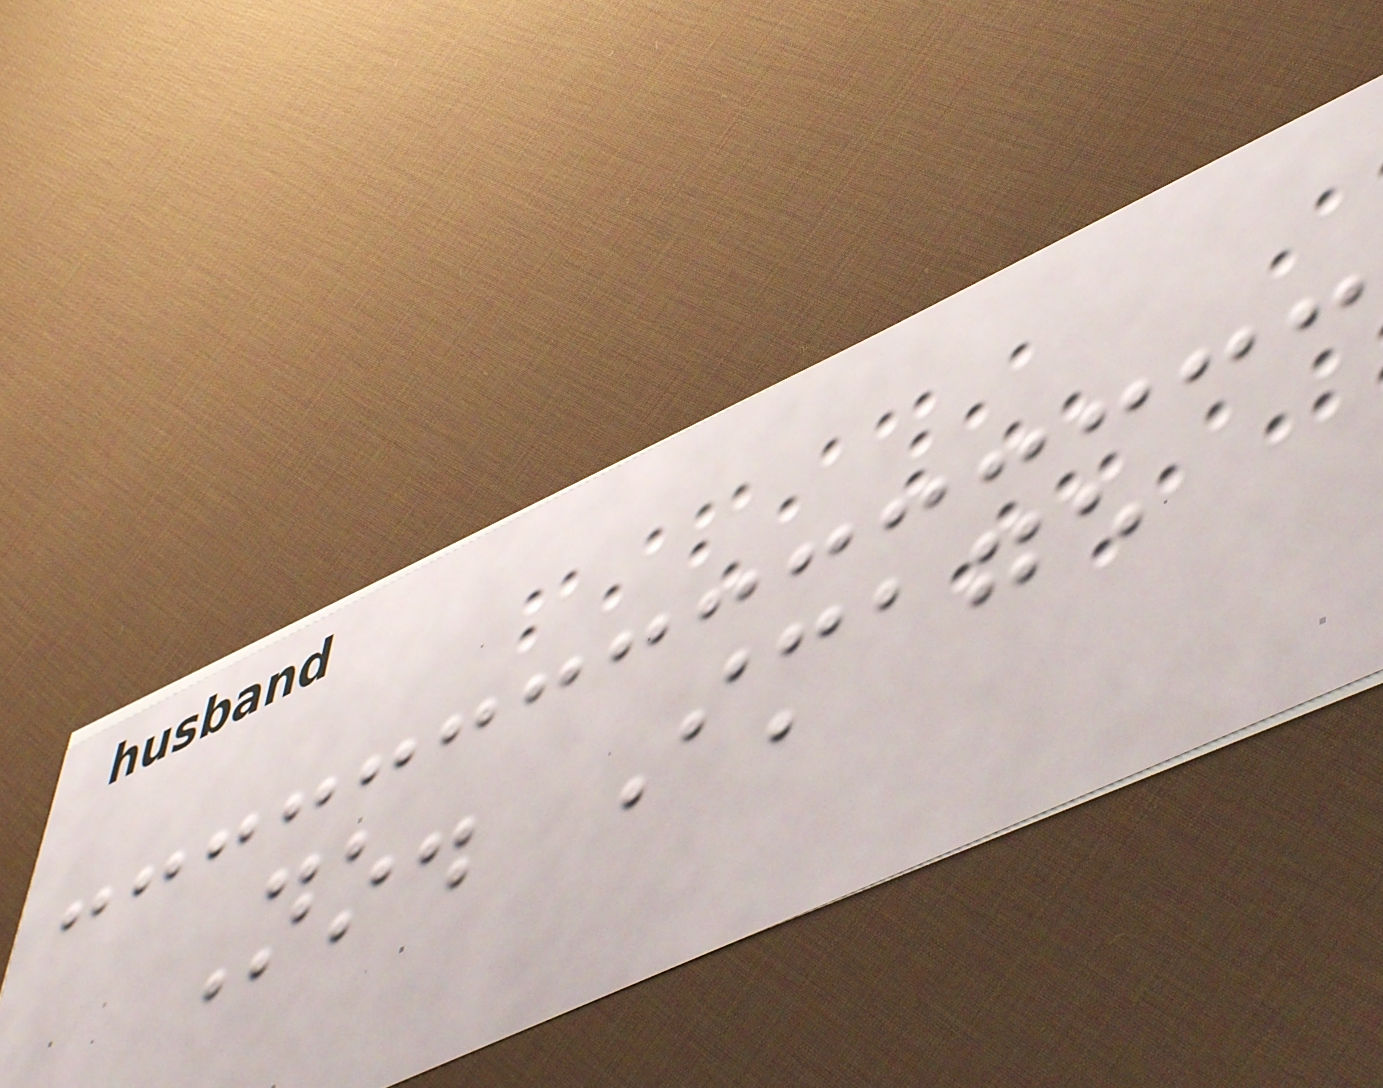No. Image
